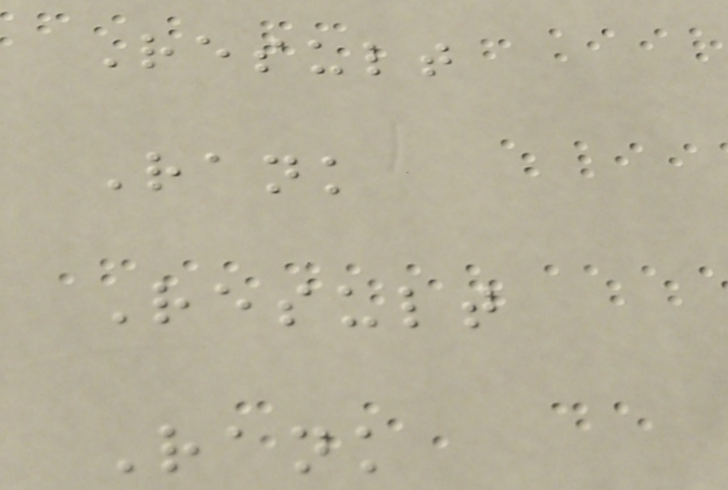Result
Rank
Result
Rank
